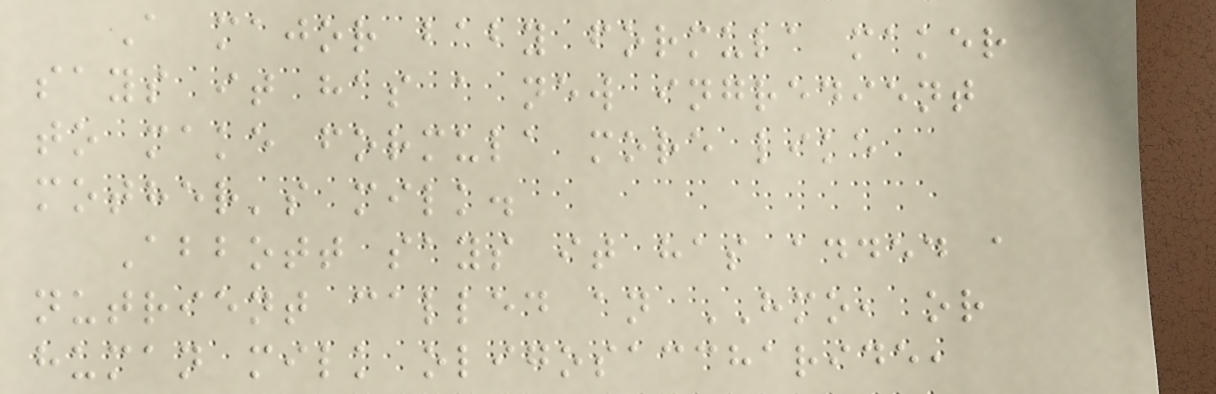A major baby formula maker
says it has a new ingredient
to make formula more like
mother's milk.
Abbott says it has added a
nutrient called an HMO, or
human milk oligosaccharide,
